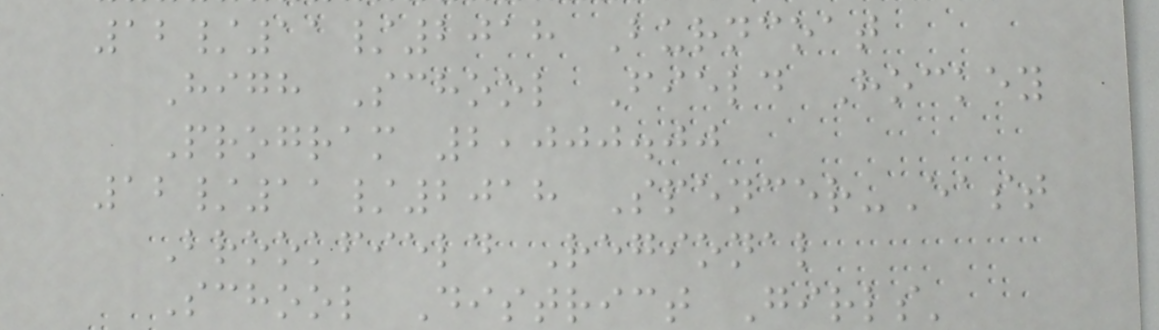12/11/2018 Burncoat
High School Field Hockey
Program 2,000.00
12/11/2018 Spencer-East
Brookfield Regional
School District Girls'
